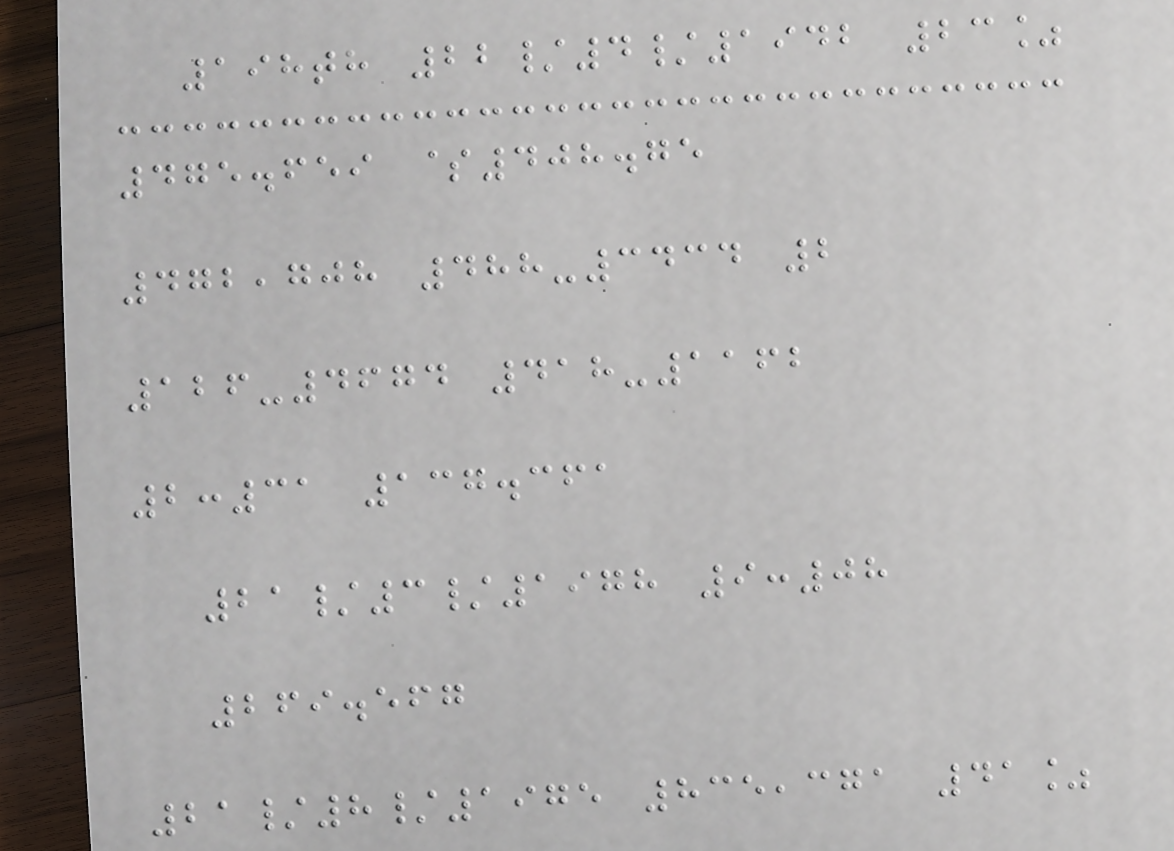198th 22/4/1942 23%
475.659 $408.75
472,708 488-3434 2
126-4674 418-1162
2:31 137.361
21/3/1978 9:08
269.567
21/8/1975 835,371 41%
